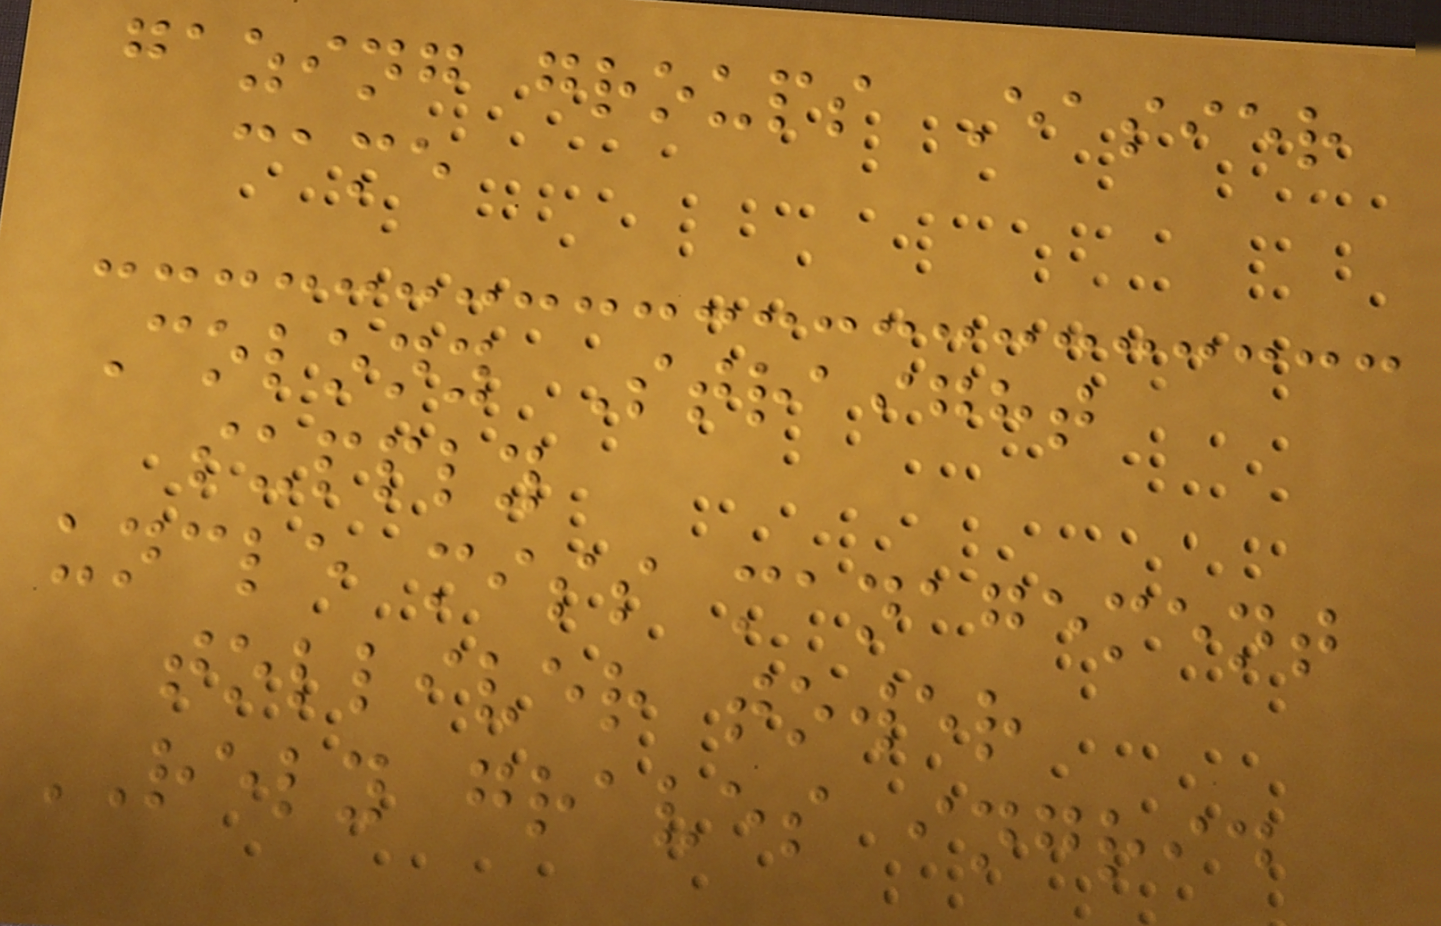gazing groups Easier
came
Colony Straight
supply
uncle miss management
tolliver tower
RELY graves ingrid
